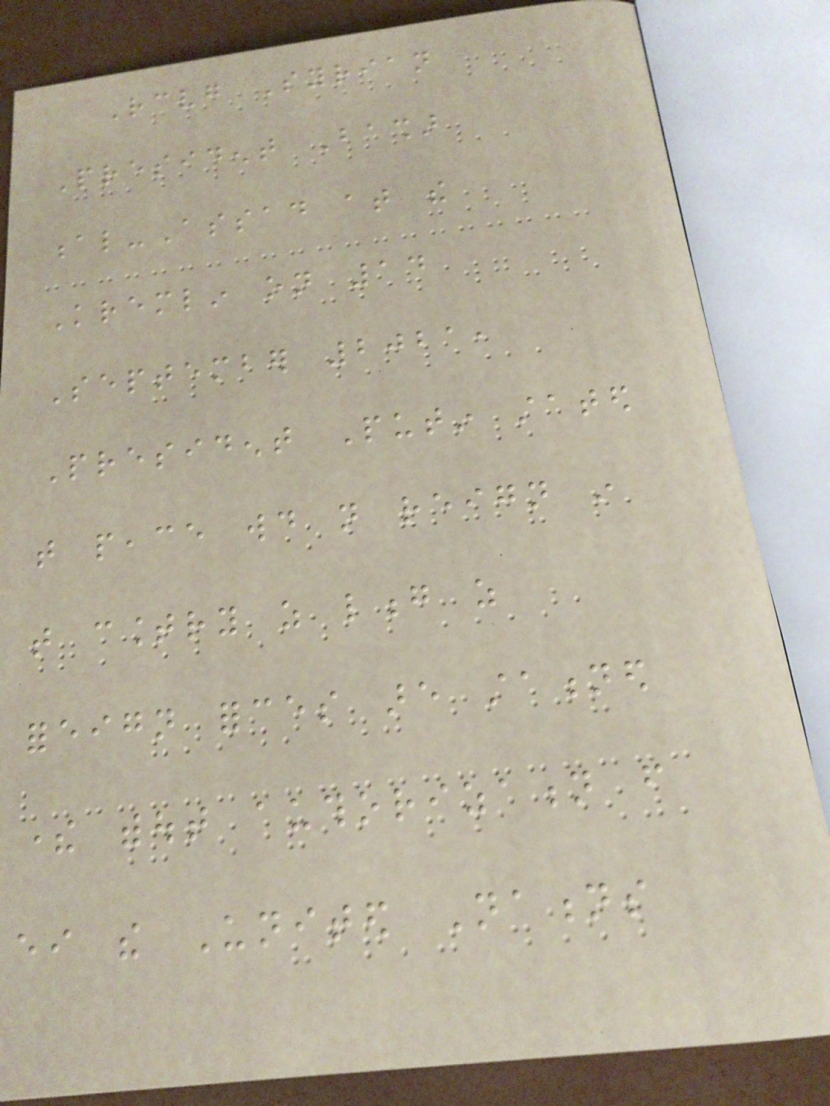Receiving Syrian
President Bashar
al-Assad at the
Kremlin on 14
September 2021,
President Putin stated
that peace would not reign in
that country as long as
foreign forces are stationed
there without authorization from
either the United Nations
